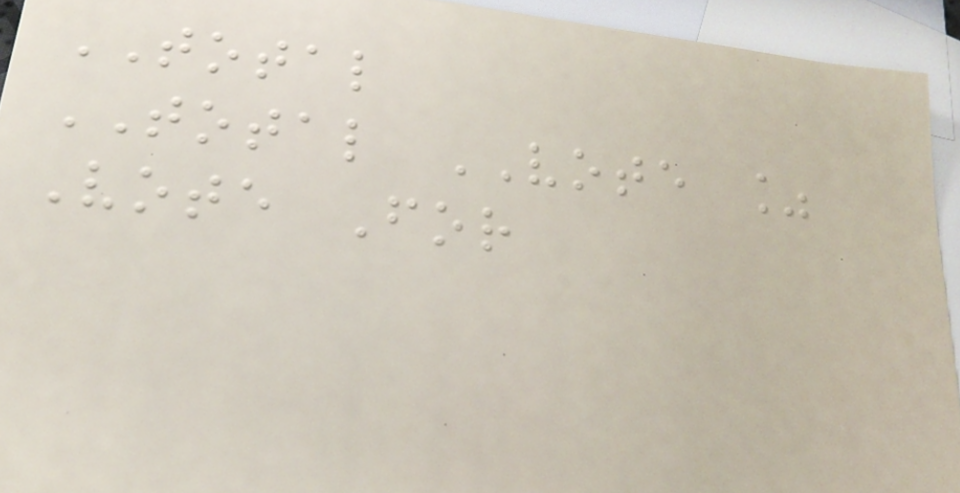TOTAL
TOTAL VOTE %
Vote For
